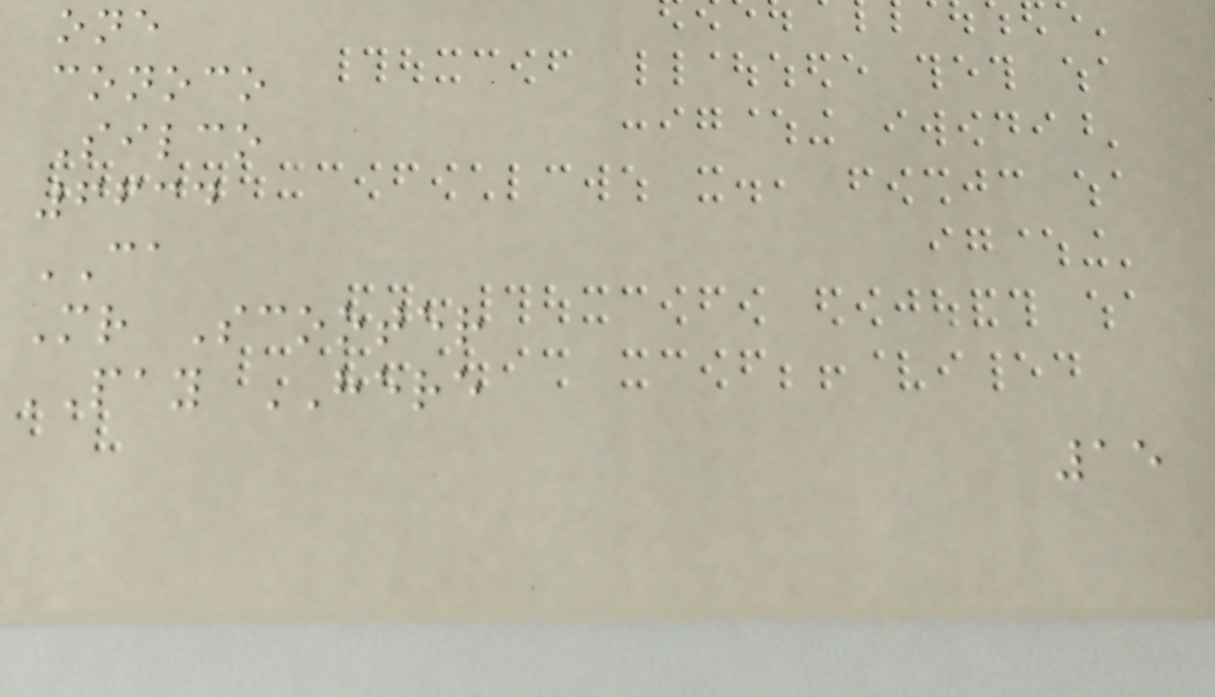one
conoco
Silco
6634
CA
Mr Scooter
PAY HERE
15
